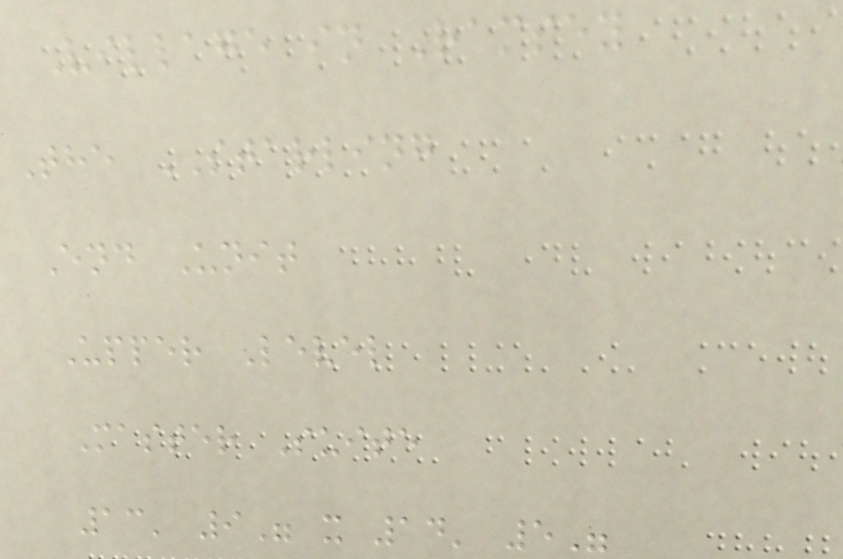Village in Ramsey
The STARLING
End Unit
Upper Level
Master Suite
13' 9" x 14' 5"
